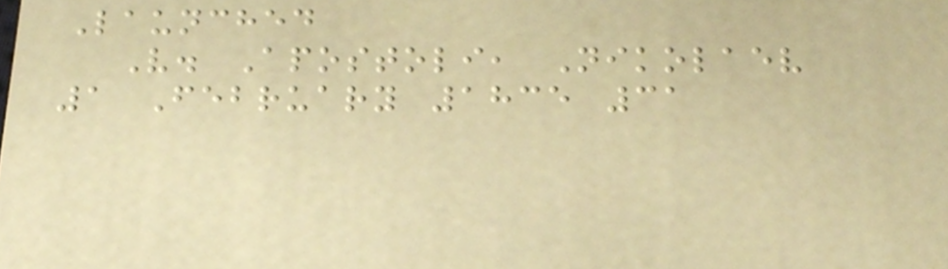Launched
V. Apostoli, Nikolaev
1 February 1835 31
